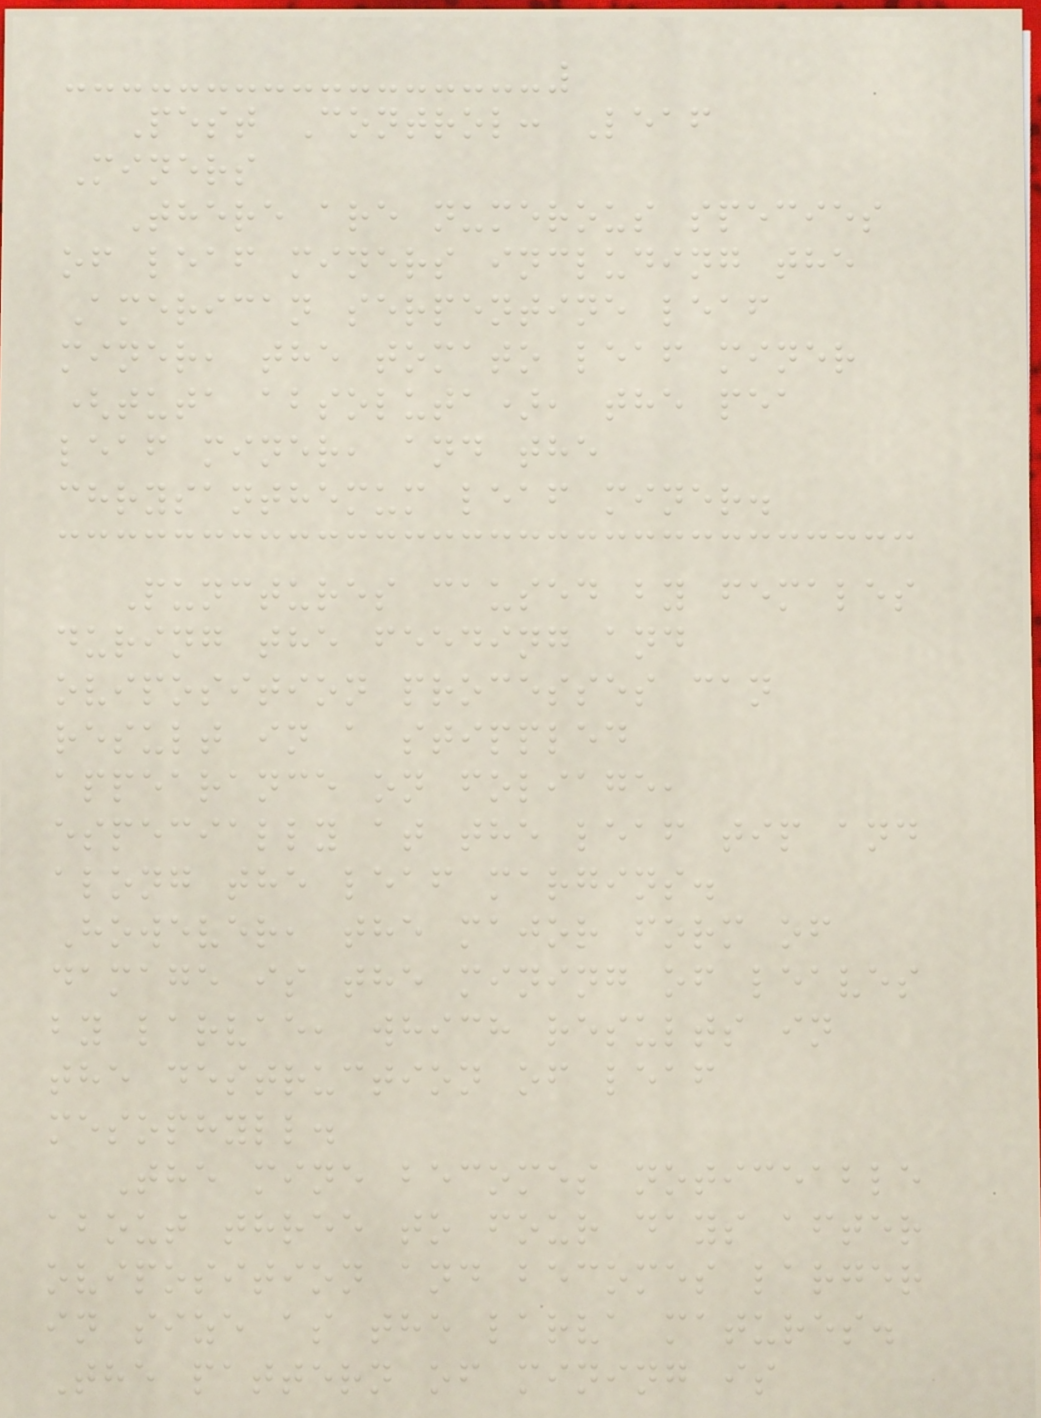Pest Control: Leaf
Miners
There are numerous species
of leaf miners including the
American serpentine leaf
miner, the tomato leaf miner
(tuta absoluta), the pea
leaf miner, and the
chrysanthemum leaf miner.
Punctures caused by females
during the feeding and
oviposition processes can
result in a stippled
appearance on foliage,
especially at the leaf tip and
along the leaf margins.
However, the major form of
damage is the mining of leaves
by larvae, which results in
the destruction of leaf
mesophyll.
The mine becomes noticeable
about three to four days after
oviposition and becomes larger
in size as the larva matures.
The pattern of mining is
